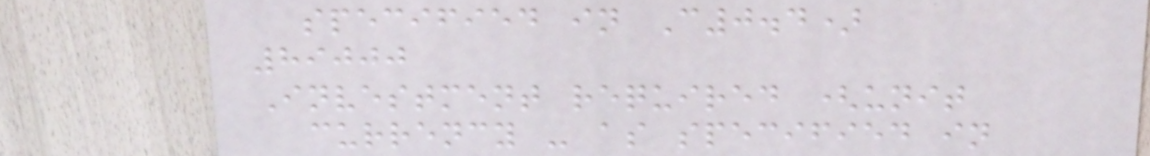specified in C0.4)
89000
Investment required (unit
currency - as specified in
